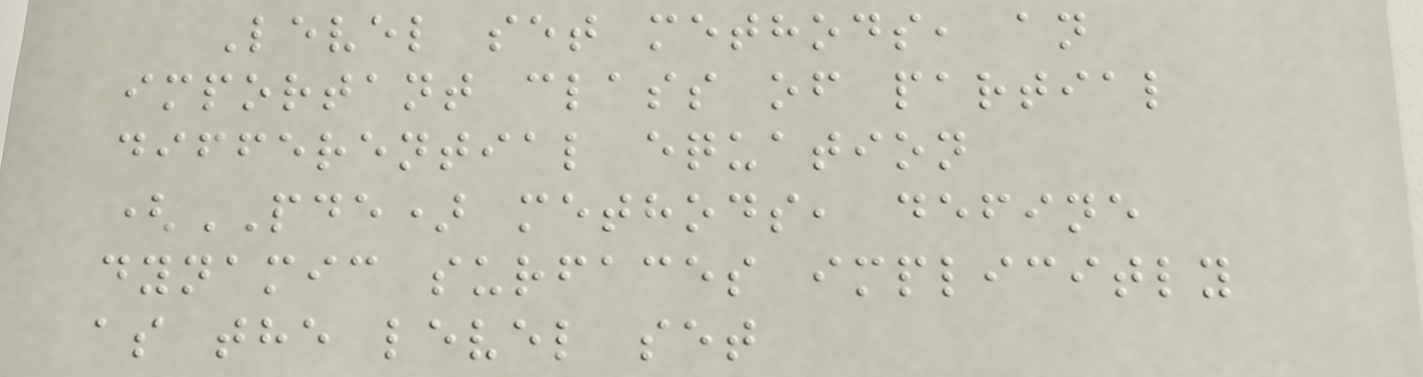Level set methods, an
important class of partial
differential equation
(PDE) methods, define
dynamic surfaces implicitly
as the level set
